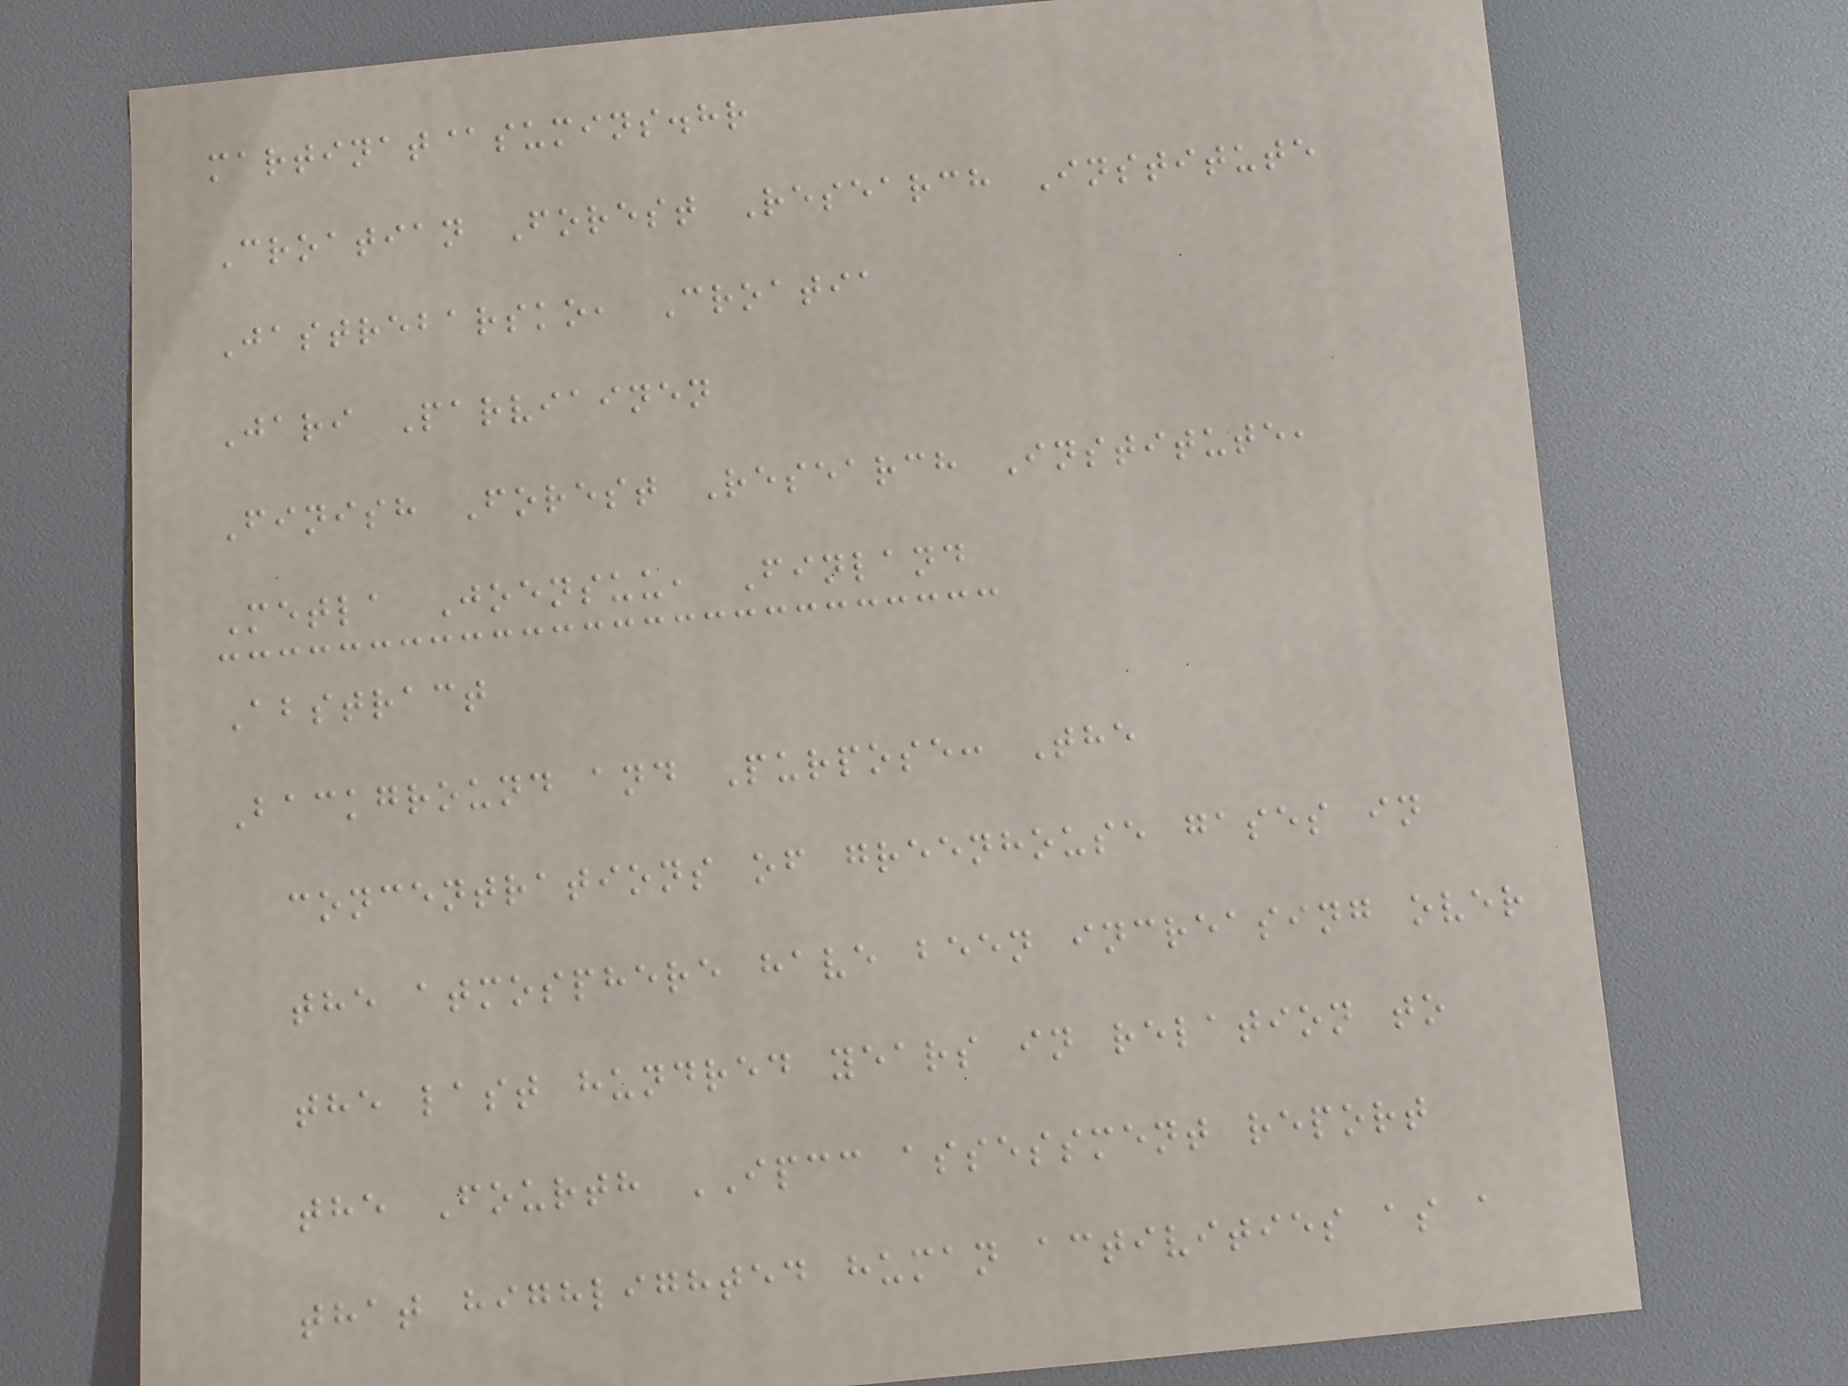martinat@sumins.hr
Croatian Forest Research Institute
Jastrebarsko, Croatia
Jari Parviainen
Finish Forest Research Institute,
Metla Joensuu, Finland
Abstract
Background and Purpose: The
concentrations of greenhouse gases in
the atmosphere have been increasing over
the last hundred years in relation to
the Fourth IPCC assessment report
that highlighted human activities as a
